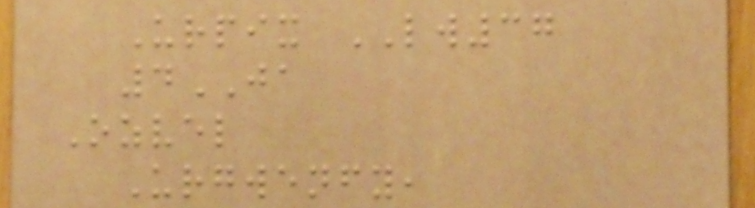Urpix LW37
4JA
Ozvel
Urgwenfy,
